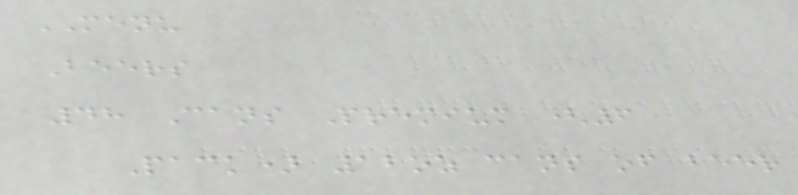MENU
Beers
48 Cans Premium (6
Pack) 12oz cans of beer
